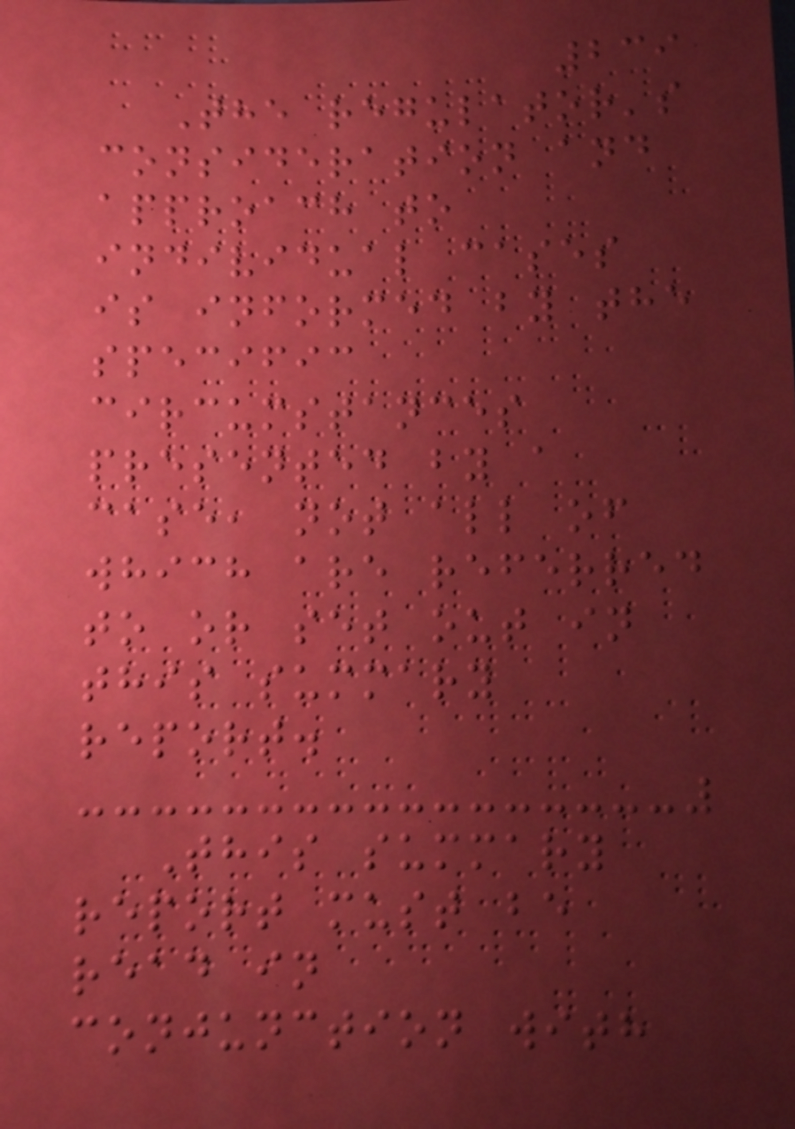239
The regulator's
consideration and
approach to
individual cases
is informed by the
specific
circumstances
presented by a
case, not all of
which are referred
to or set out in
this summary
report.
This summary
report must be
read in
conjunction with
